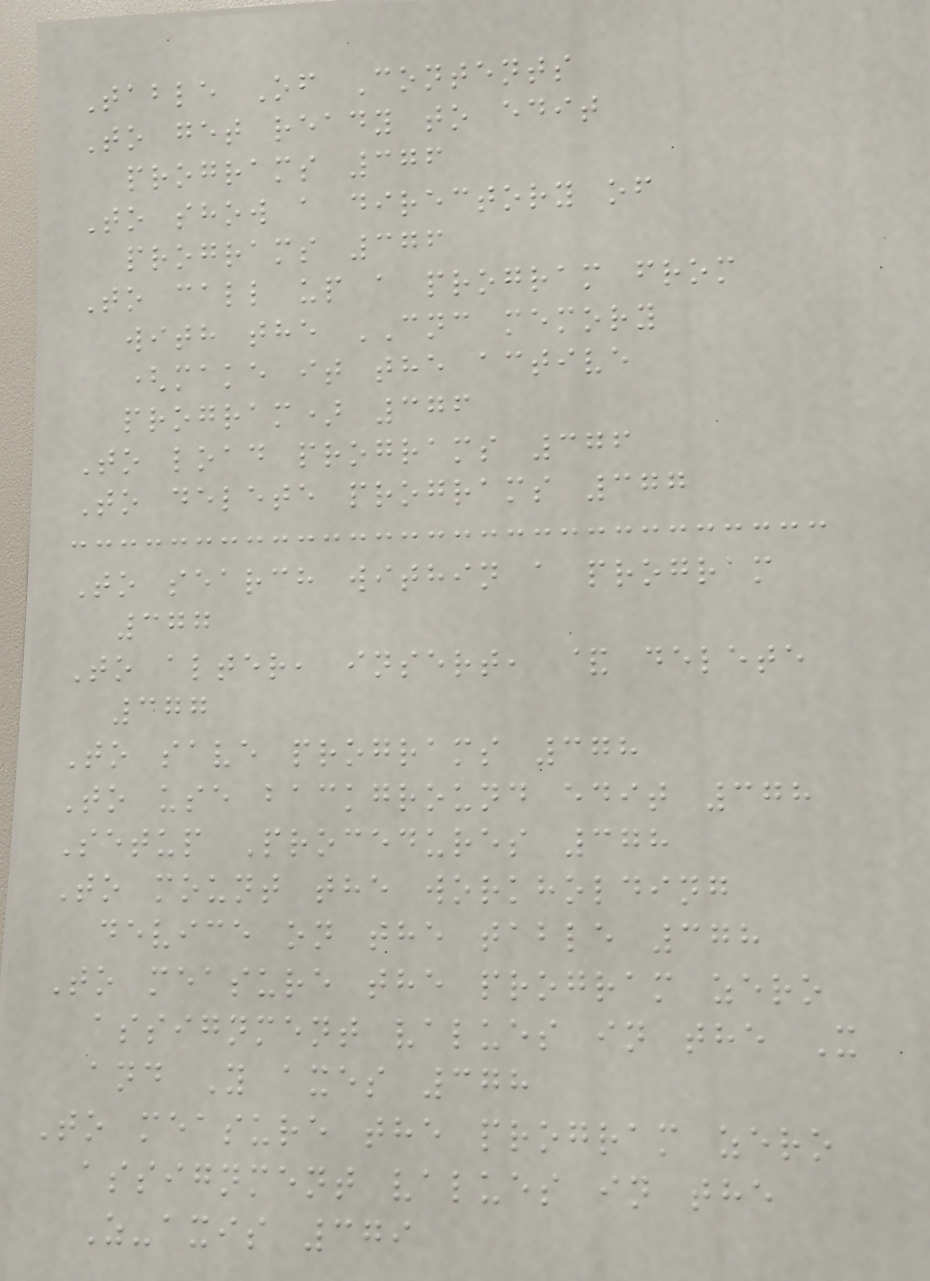Table Of Contents
To get ready to edit
programs 376
To show a directory of
programs 376
To call up a program from
with the CNC memory
(make it the active
program) 376
To load programs 376
To delete programs 377
To search within a program
377
To alter, insert, & delete
377
To save programs 378
To use background edit 378
Setup Procedures 378
To mount the workholding
device on the table 378
To measure the program zero
assignment values in the X
and Y axes 378
To measure the program zero
assignment values in the
Z-axis 379
